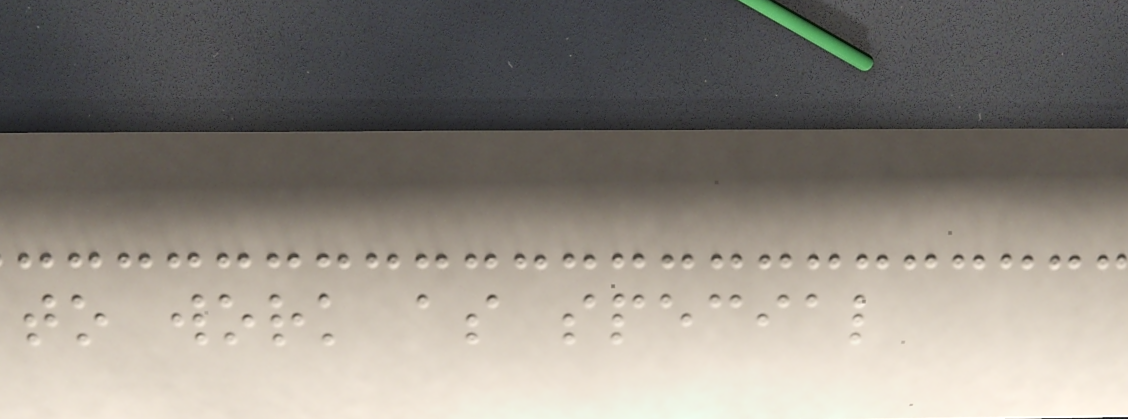to work as special
